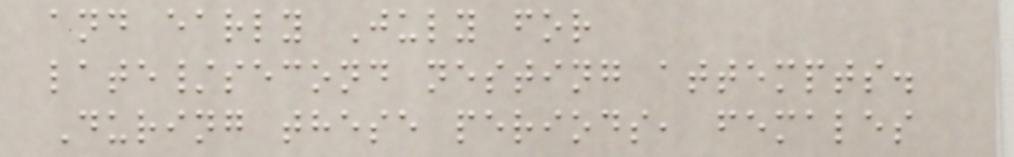and early July for
late/second nesting attempts.
During these periods, females
